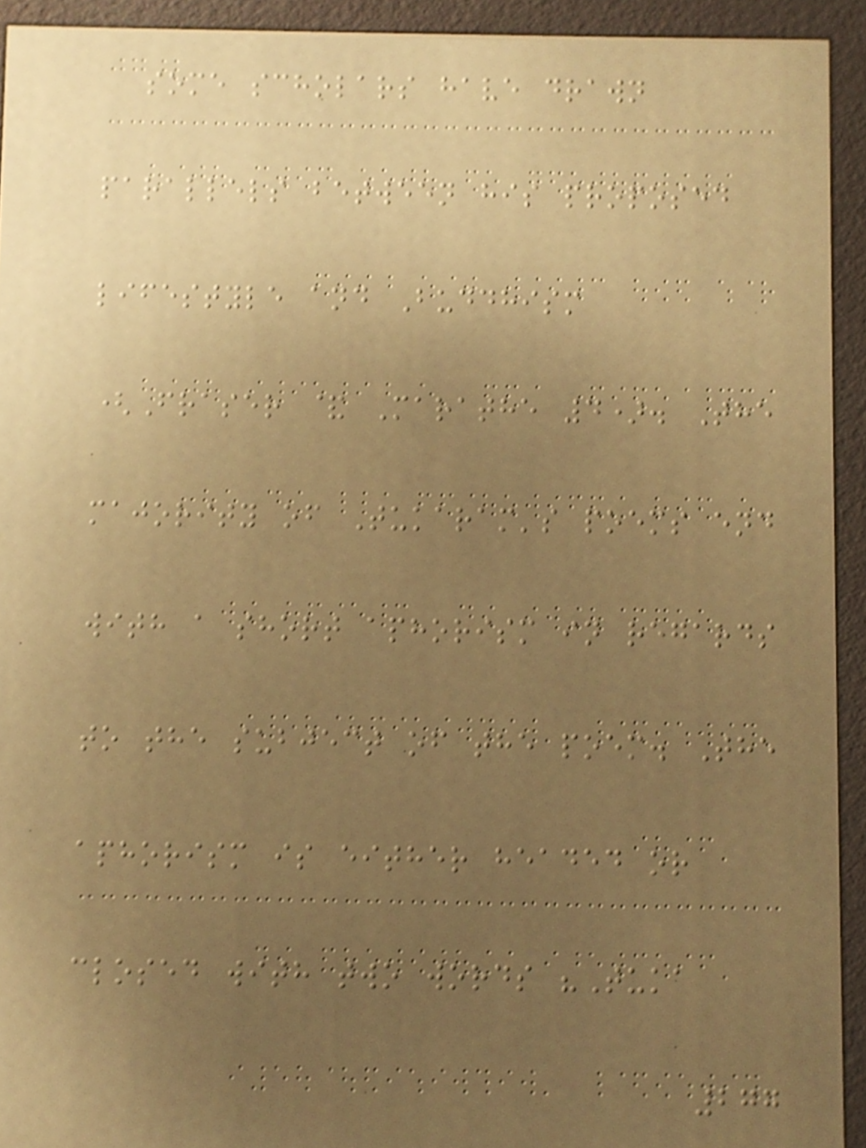some scholars have drawn
parallels between his proposed
lifestyle and Buddhism
(Fraser & Marathe 4). The
majority of Tukaram's poems end
with a short aphorism in regards
to the subject of the poem. The
aphorism is either headed or
closed with two words "Tuka
277
